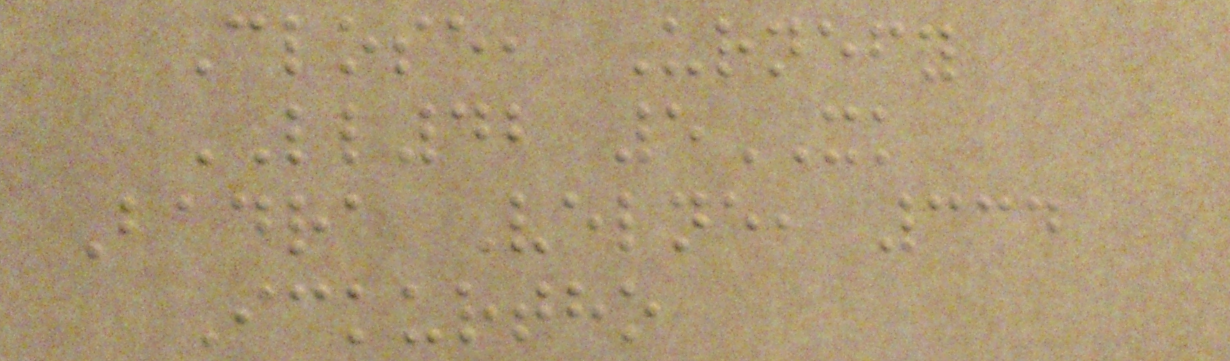Close, Urnefy
LL42 5XK
Badra Velne, 334
Ickurtho
